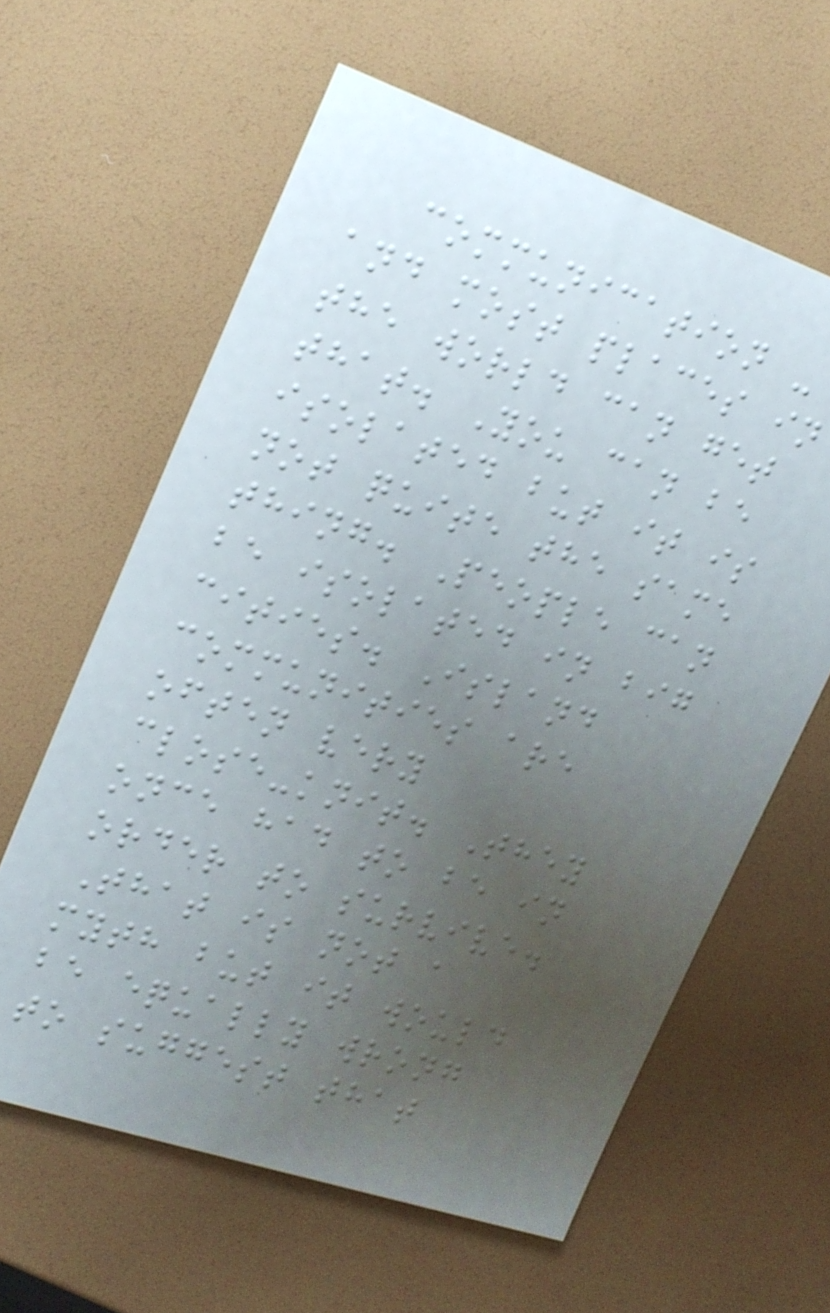communication -
and most places in
the world can get
that. You can be
isolated but it is
not quite the same
thing. People can
be isolated in big
cities. Island
communities are
often very
close-knit. They
once had to be in
order to survive.
That is not a
myth but it would
be equally wrong
to suggest that
